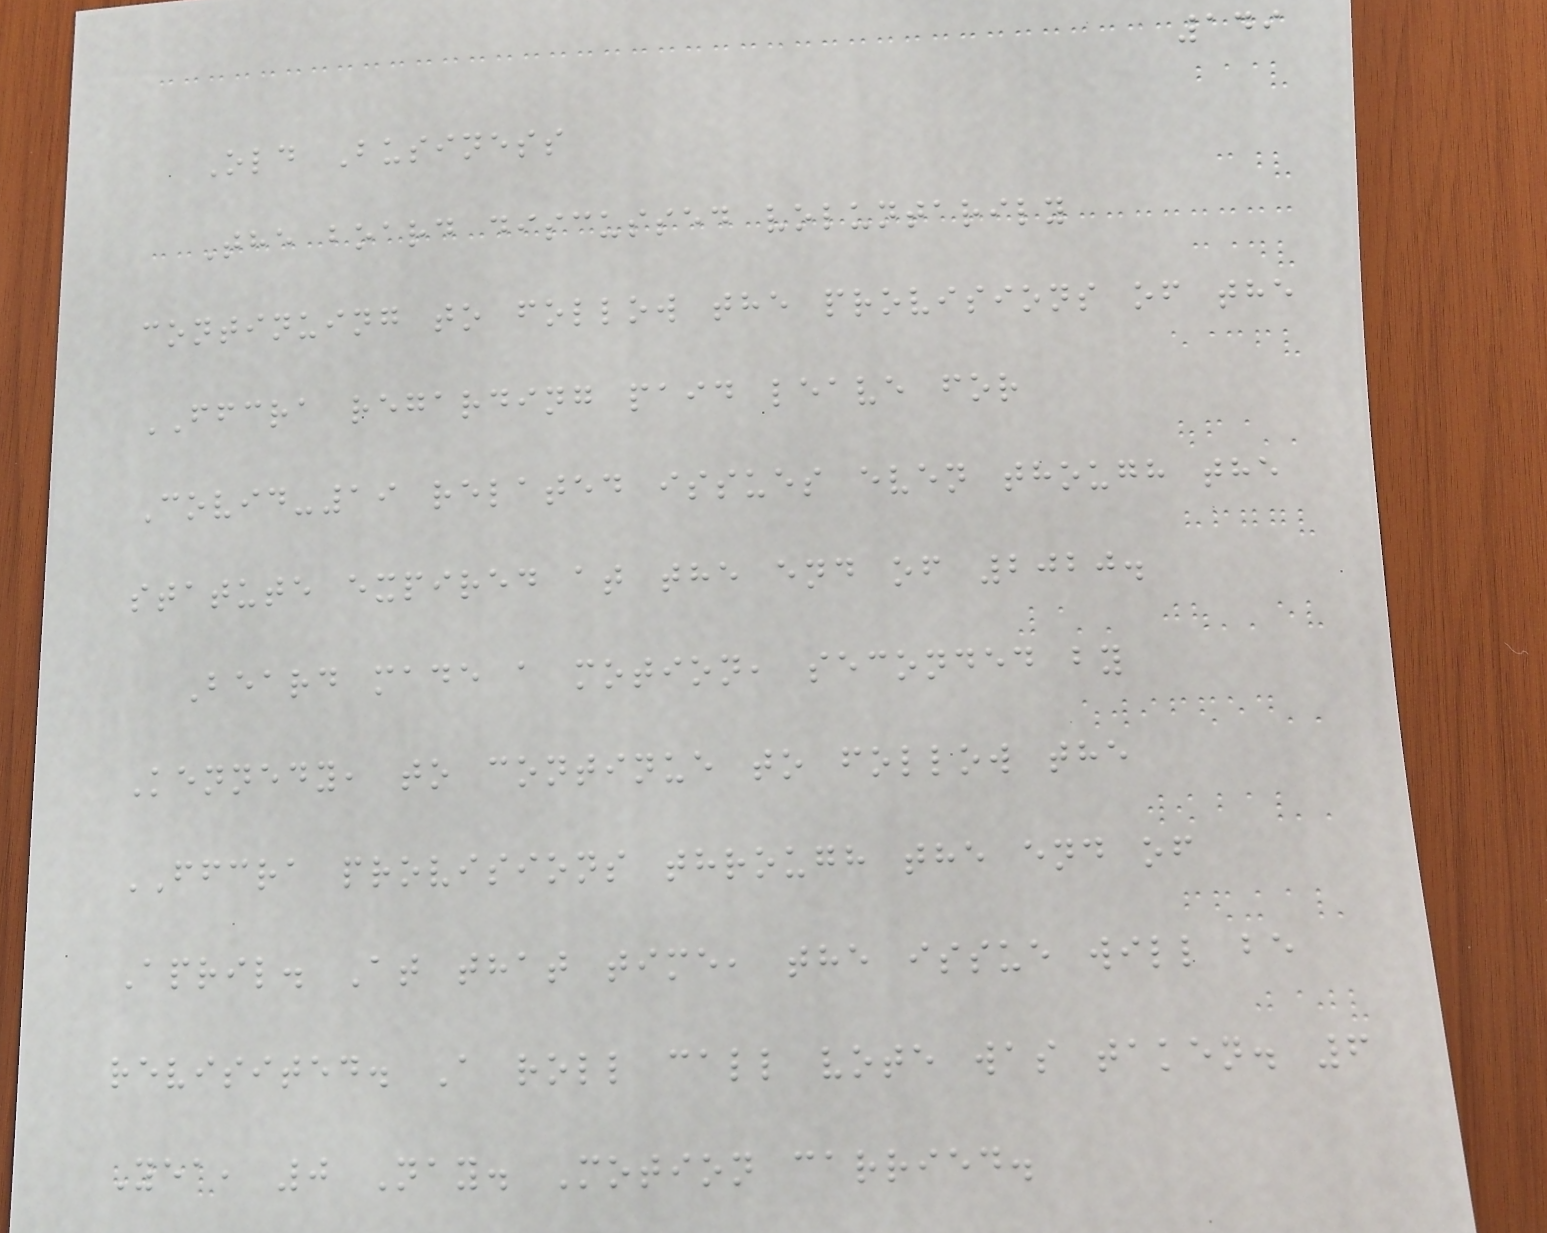149
Old Business
The board discussed voluntarily
continuing to follow the provisions of the
FFCRA regarding paid leave for
Covid-19 related issues even though the
statute expired at the end of 2020.
Beard made a motion, seconded by
Kennedy, to continue to follow the
FFCRA provisions through the end of
April. At that time, the issue will be
revisited. A roll call vote was taken. 6
Yea, 0 Nay. Motion carried.
